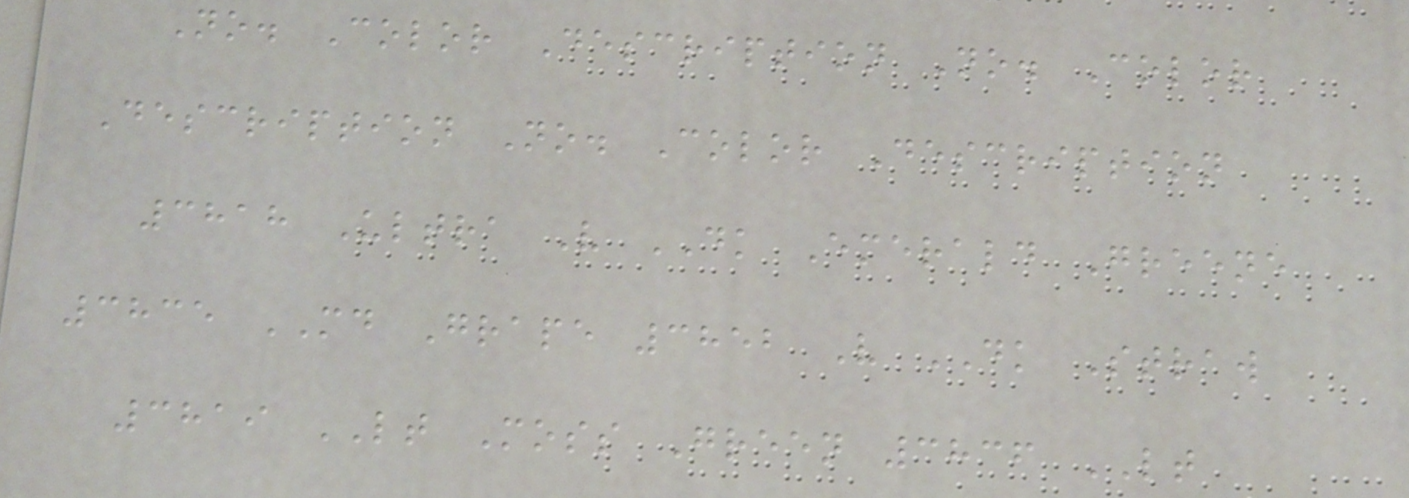No. Color Description No. Color
Description No. Color Description
3818 Ultra V DK Emerald Greene
3835 MD Grape 3852 V DK Straw
3819 LT Moss Green 3836 LT
